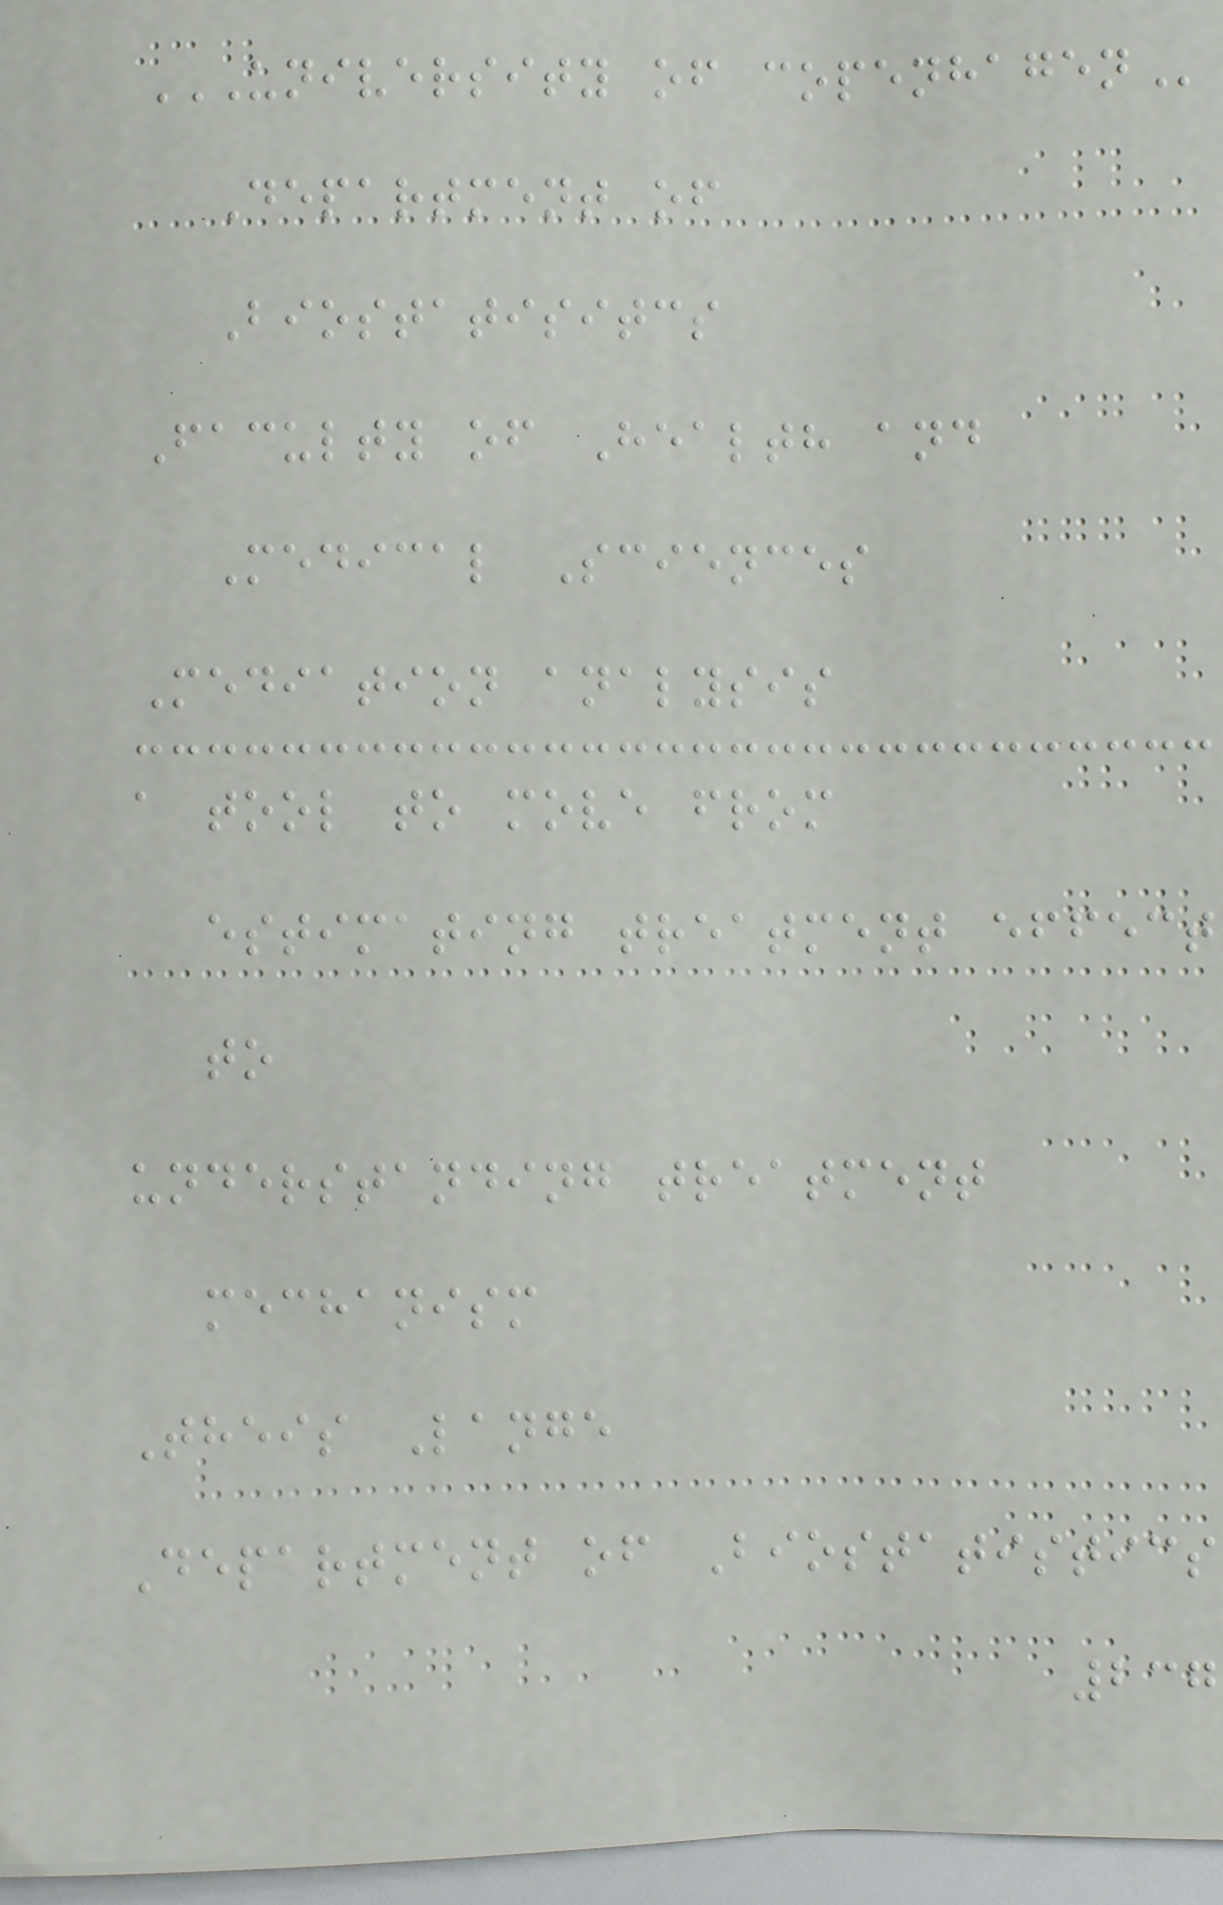UNIVERSITY OF COPENHAGEN
Department of
Biostatisitcs
Faculty of Health and
Medical Sciences
Mediation analysis
a tool to move from
estimating treatment effect
to
understanding treatment
mechanism
Theis Lange
Department of Biostatistics
237
